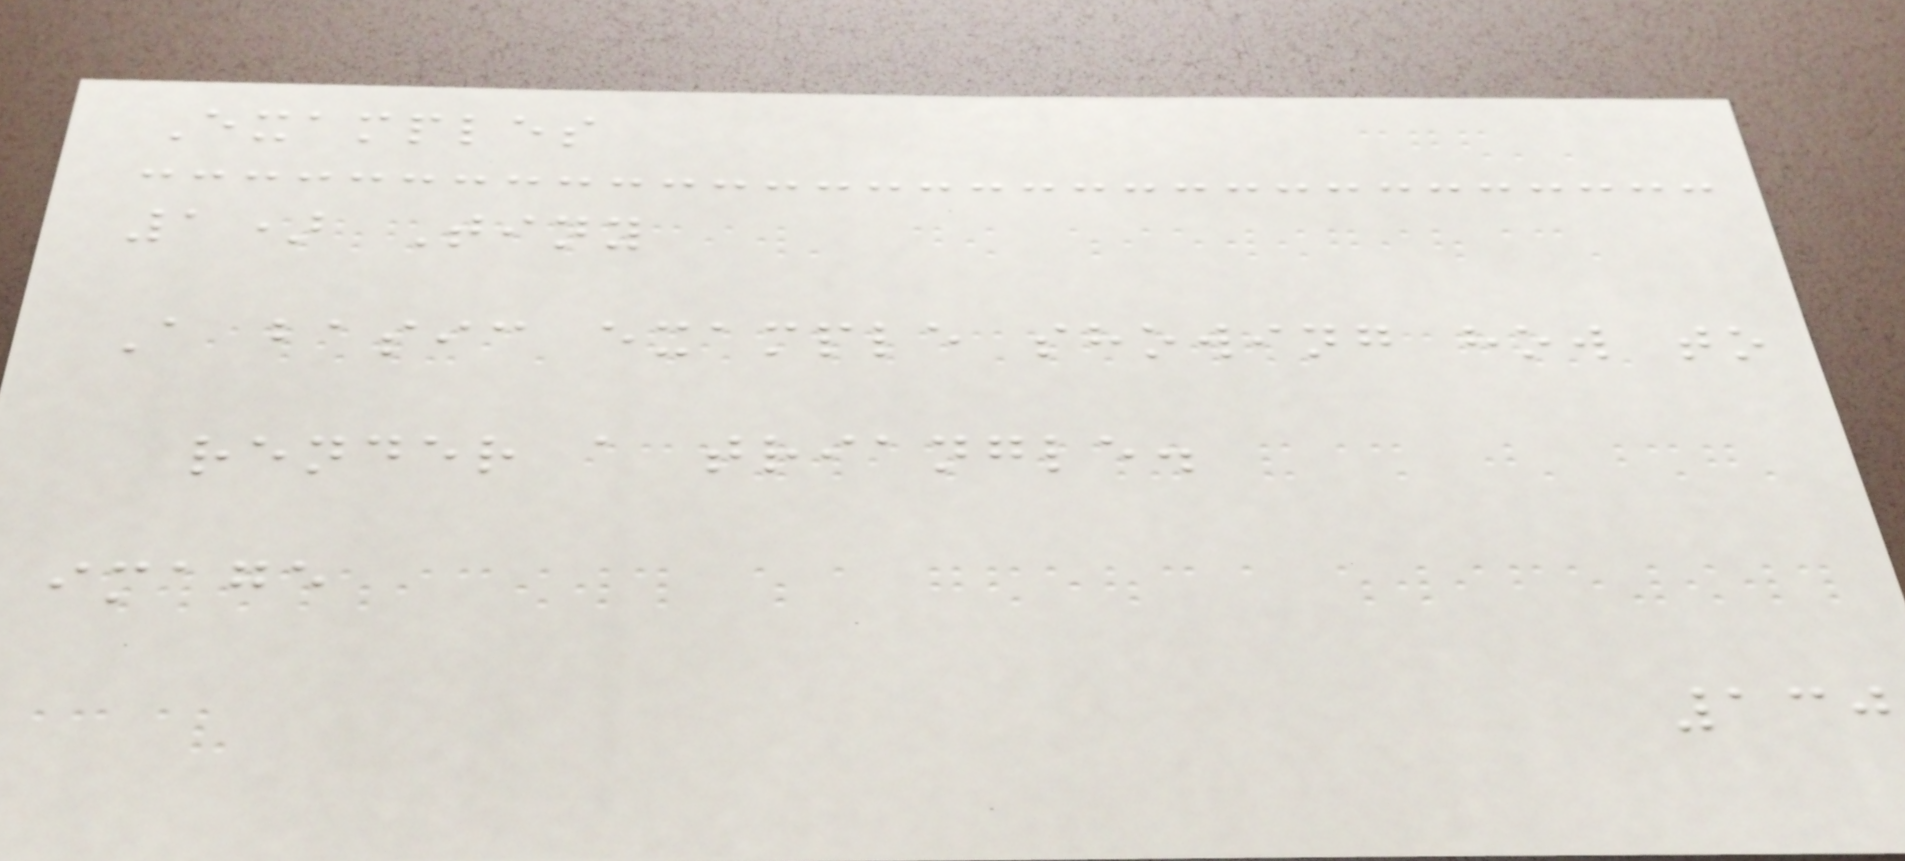Examples
1) Tiny
A basic example showing how to
render a triangle.
image
130
